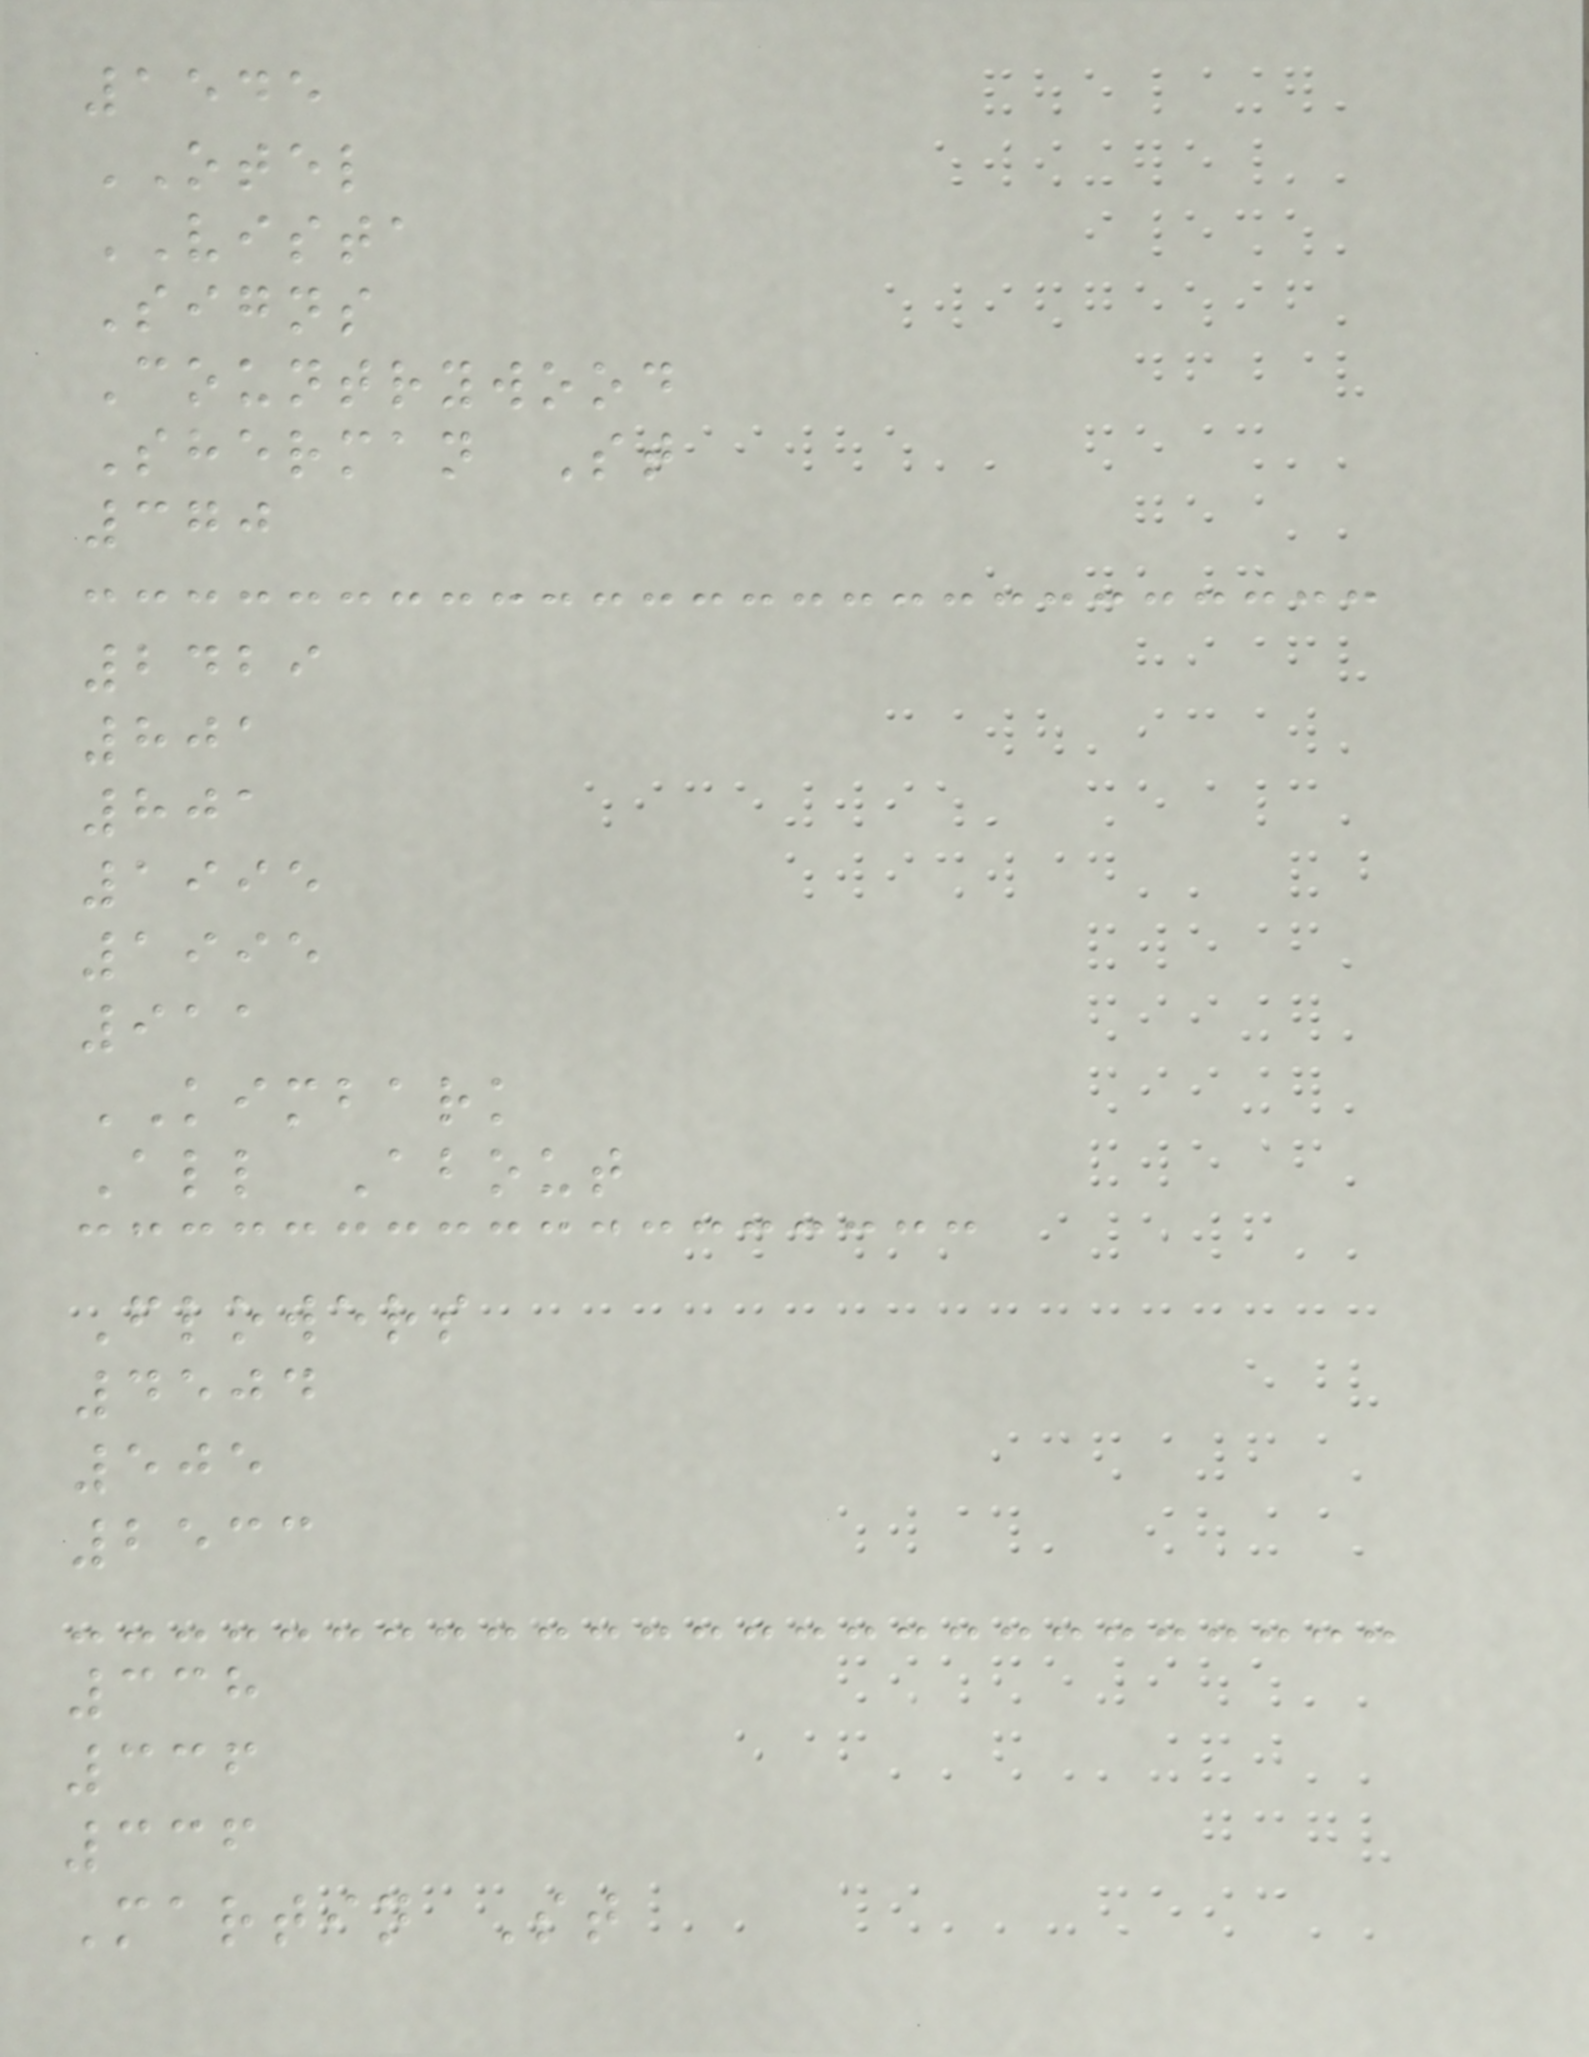1545
OTEL
VISTA
Signs
Countrywood
Sherman St
370
2429
801
801
1995
1995
911
KIMBARK
All About
Flowers
4504
505
2533
338
336
336
Martin St
